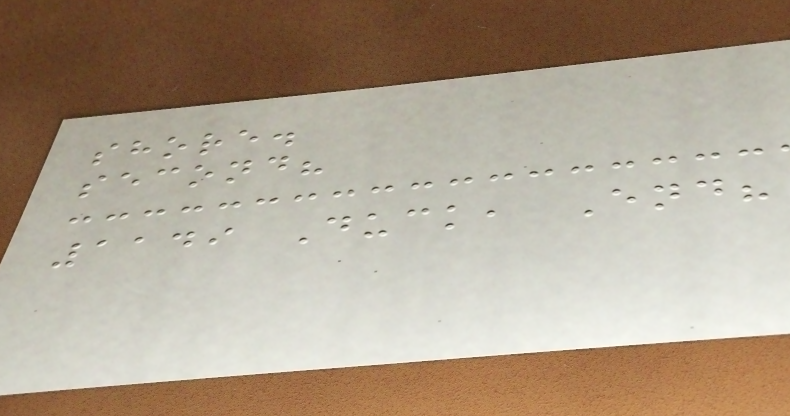shore.
second?
1149 Duck, End?
